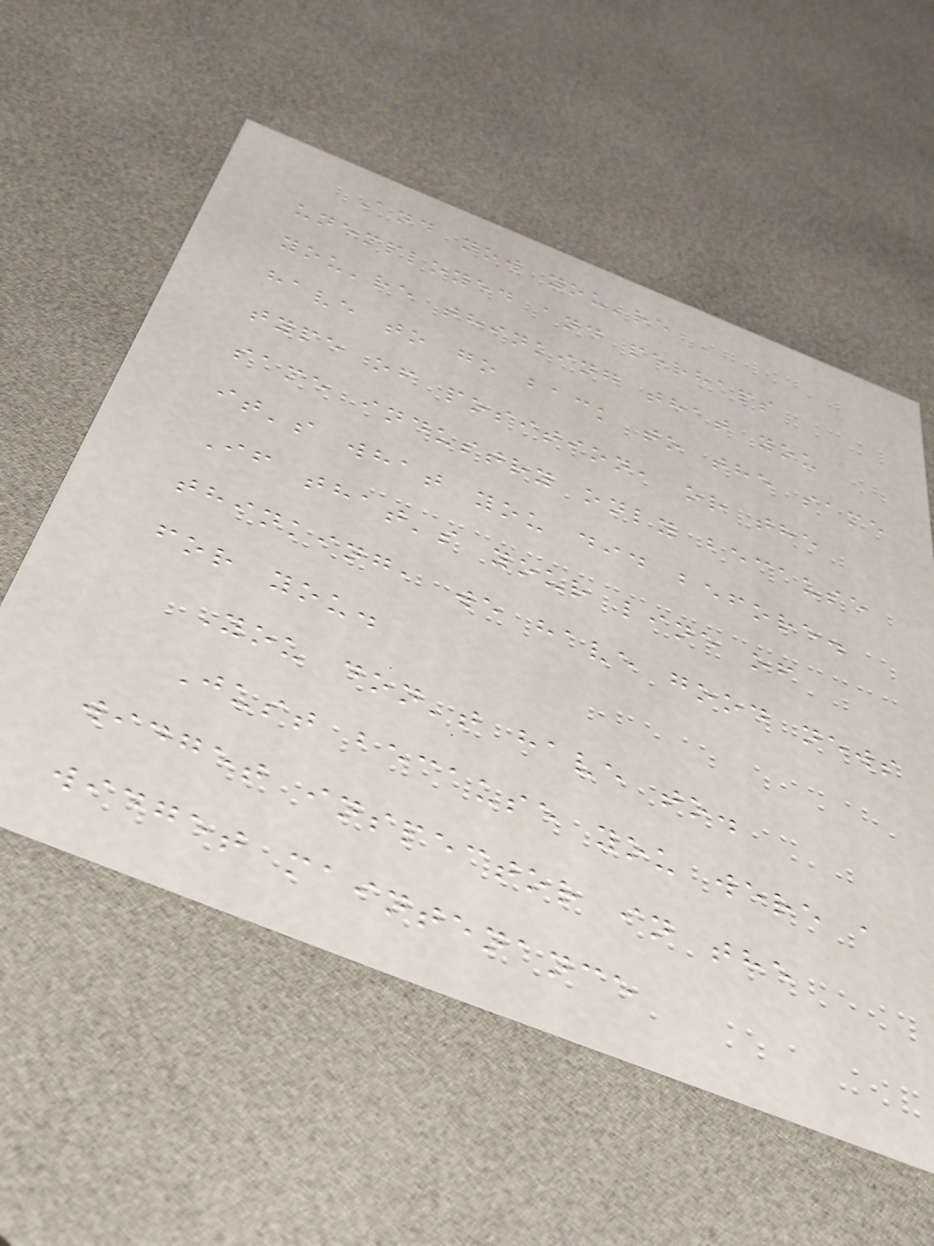And now you're
unemployed and perhaps
you're thinking that you
have to go back to the same
type of position, or the
same industry only because
it's what you did before.
If that's your line of
thinking, we have good news
for you.
You don't have to.
Just because you were a
widget inspector in the
widget maintenance
